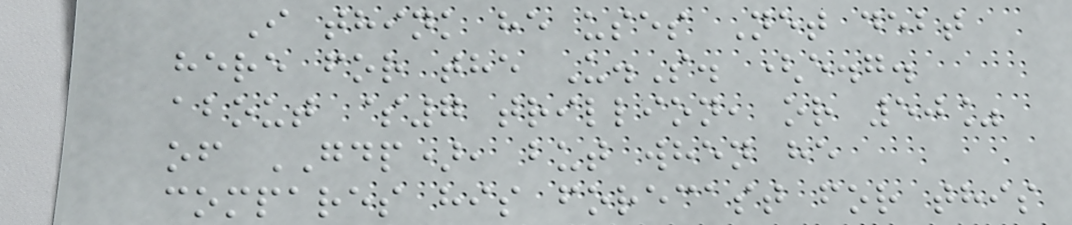I think he uses Net debt
here for the U.S. (e.g.
about $7 trillion, or 50%
of GDP), but when he
compares his forecast for this
